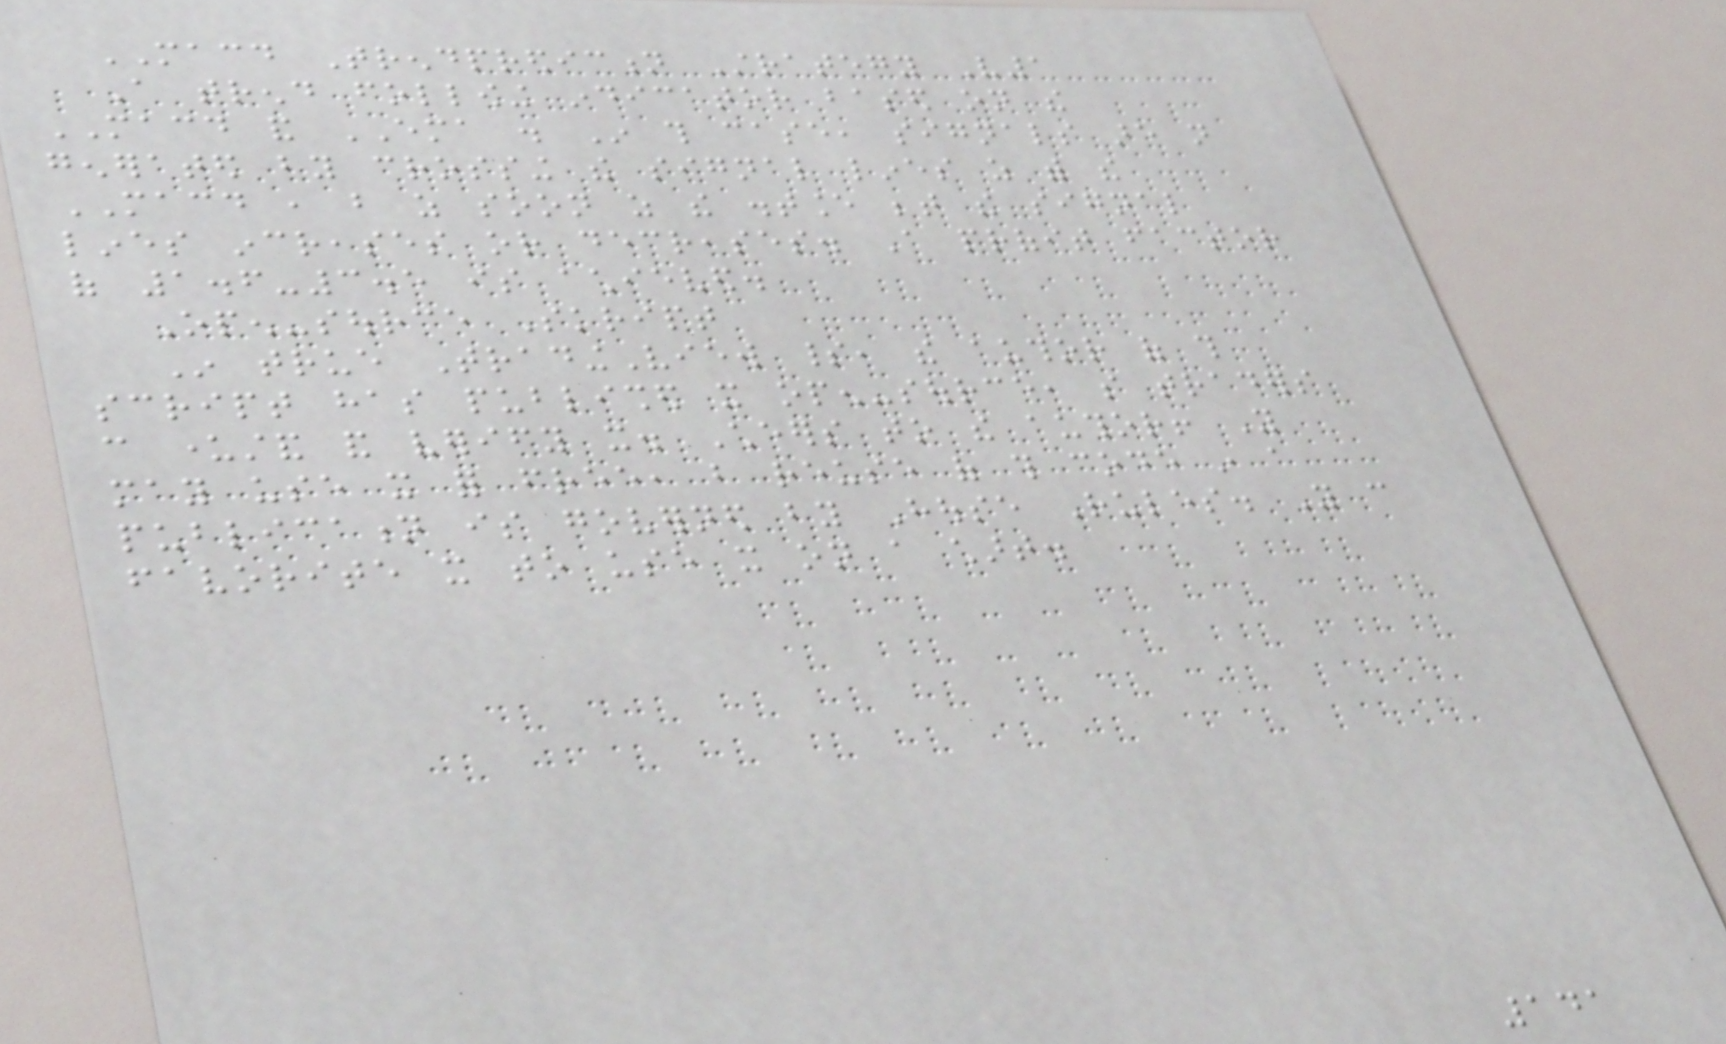MACD Trendprediction Strategy V1
A trend following indicator based on the
MACD and EMA . In this case, signals are not
generated by crossing the signal lines as with the
MACD , but as soon as the distance between the signal
lines increases or decreases. A profit factor
of 1.6-3.5 is achieved.
Open-source Skript
In true TradingView spirit, the author of this
script has published it open-source, so traders
can understand and verify it. Cheers to the author! You
may use it for free, but reuse of this code in a
publication is governed by House Rules. You can
favorite it to use it on a chart.
141
